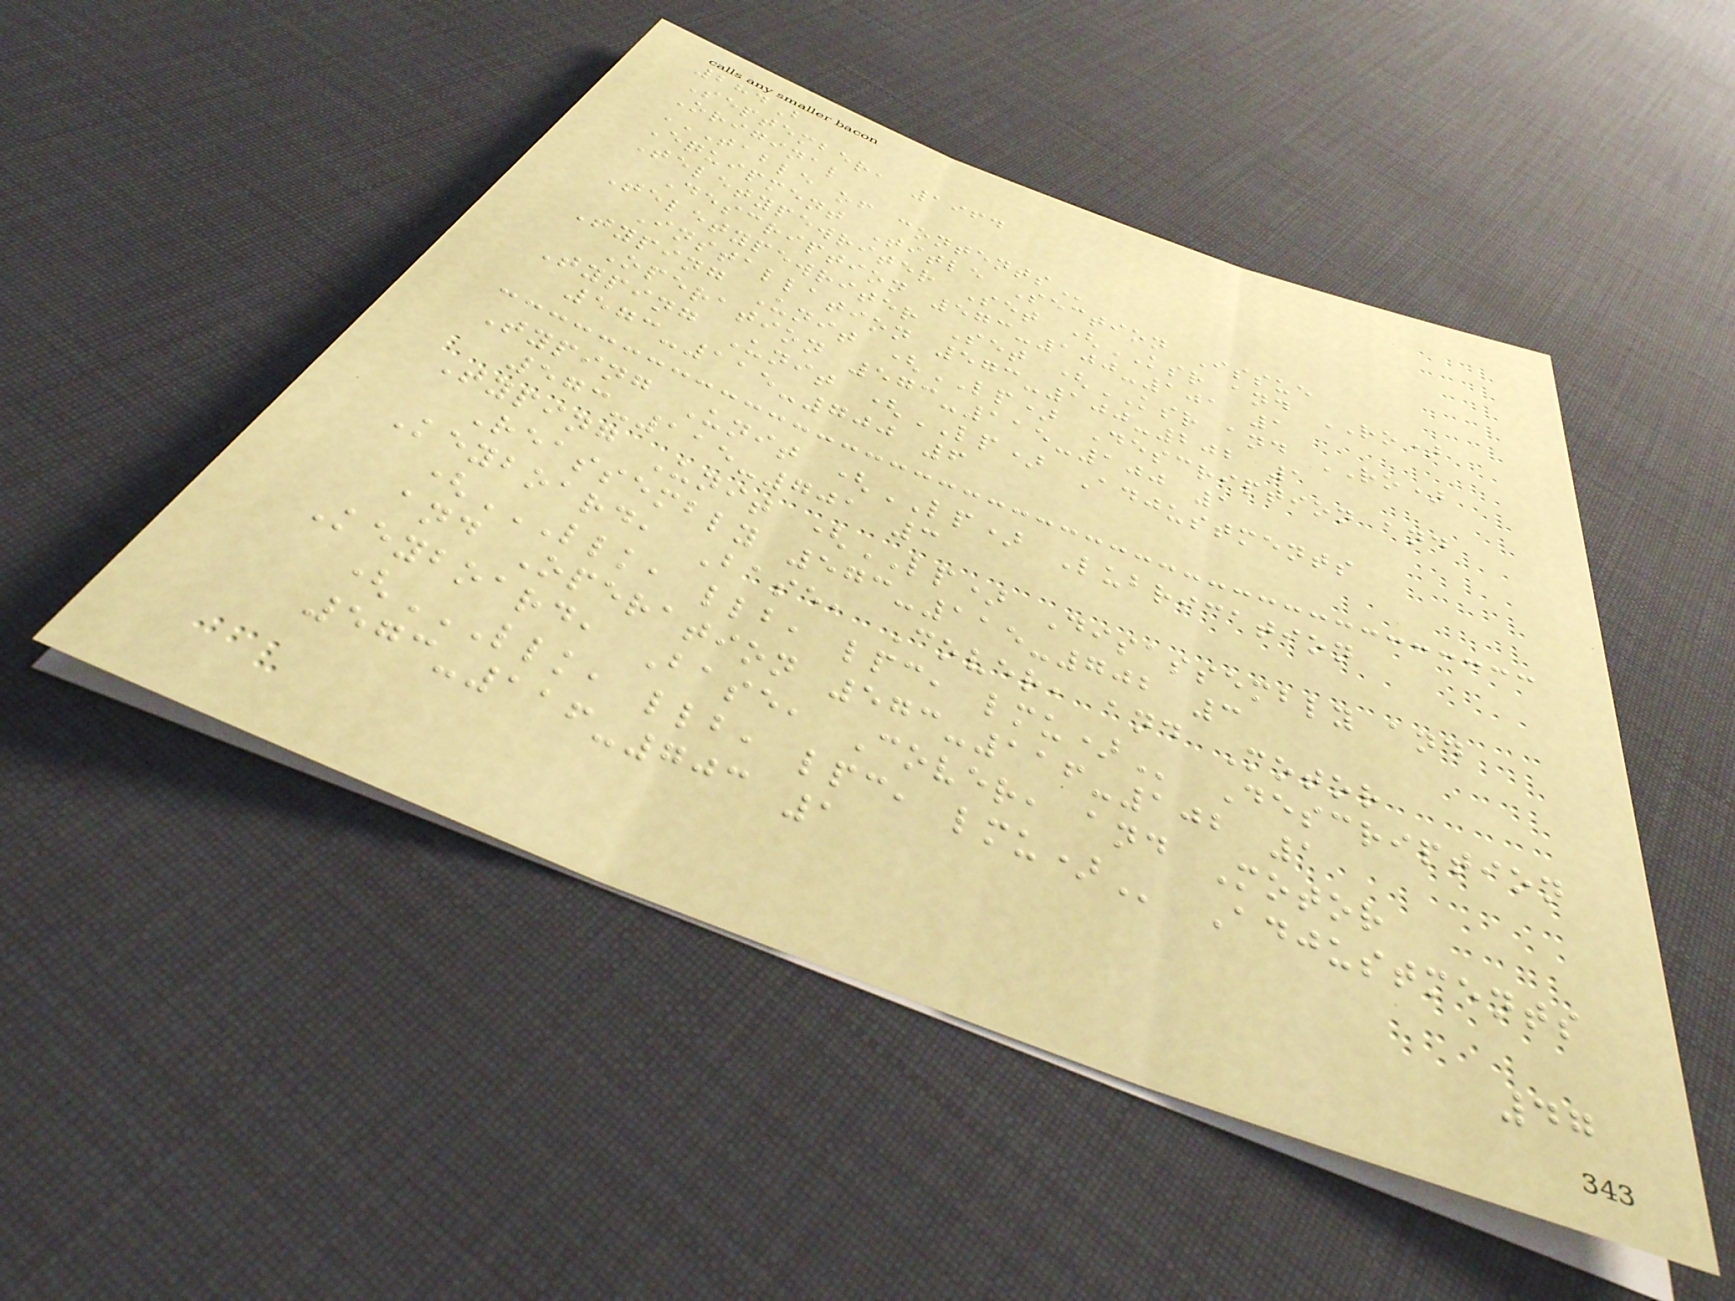284B
September, 1964
Original
TABLE OF CONTENTS
Equipment Title Section Issue
Teletypewriter Set (KSR and RO)
Description 573-100-101 1
Teletypewriter Set (KSR and RO)
Installation 573-100-202 1
Typing Unit (LP) Description and
Operation 573-115-100 1
Typing Unit (LP) Adjustments
573-115-700 6
Typing Unit (LP) Lubrication
573-115-701 3
Typing Unit (LP) Disassembly and
Reassembly 573-115-702 3
Keyboard, Base, Cover, and Motor
(LLK, LLB, LPC, LMU) Description
and Operation 573-116-102 1
Keyboard, Base, Cover, and Motor
(LLK, LLB, LPC, LMU) Adjustments
573-116-703 1
47
